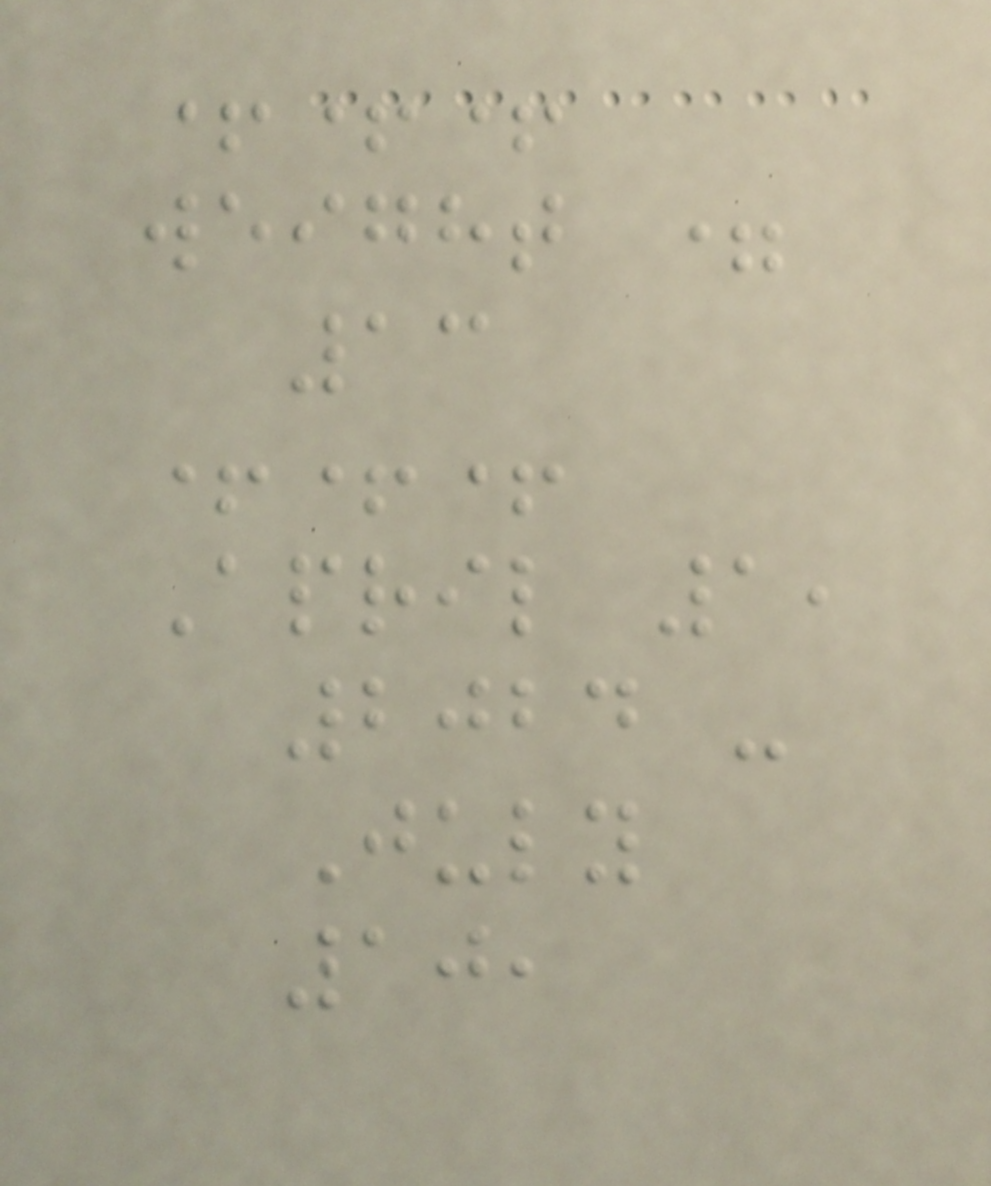+++
weight =
13
+++
April 1,
2024 -
July
10,
